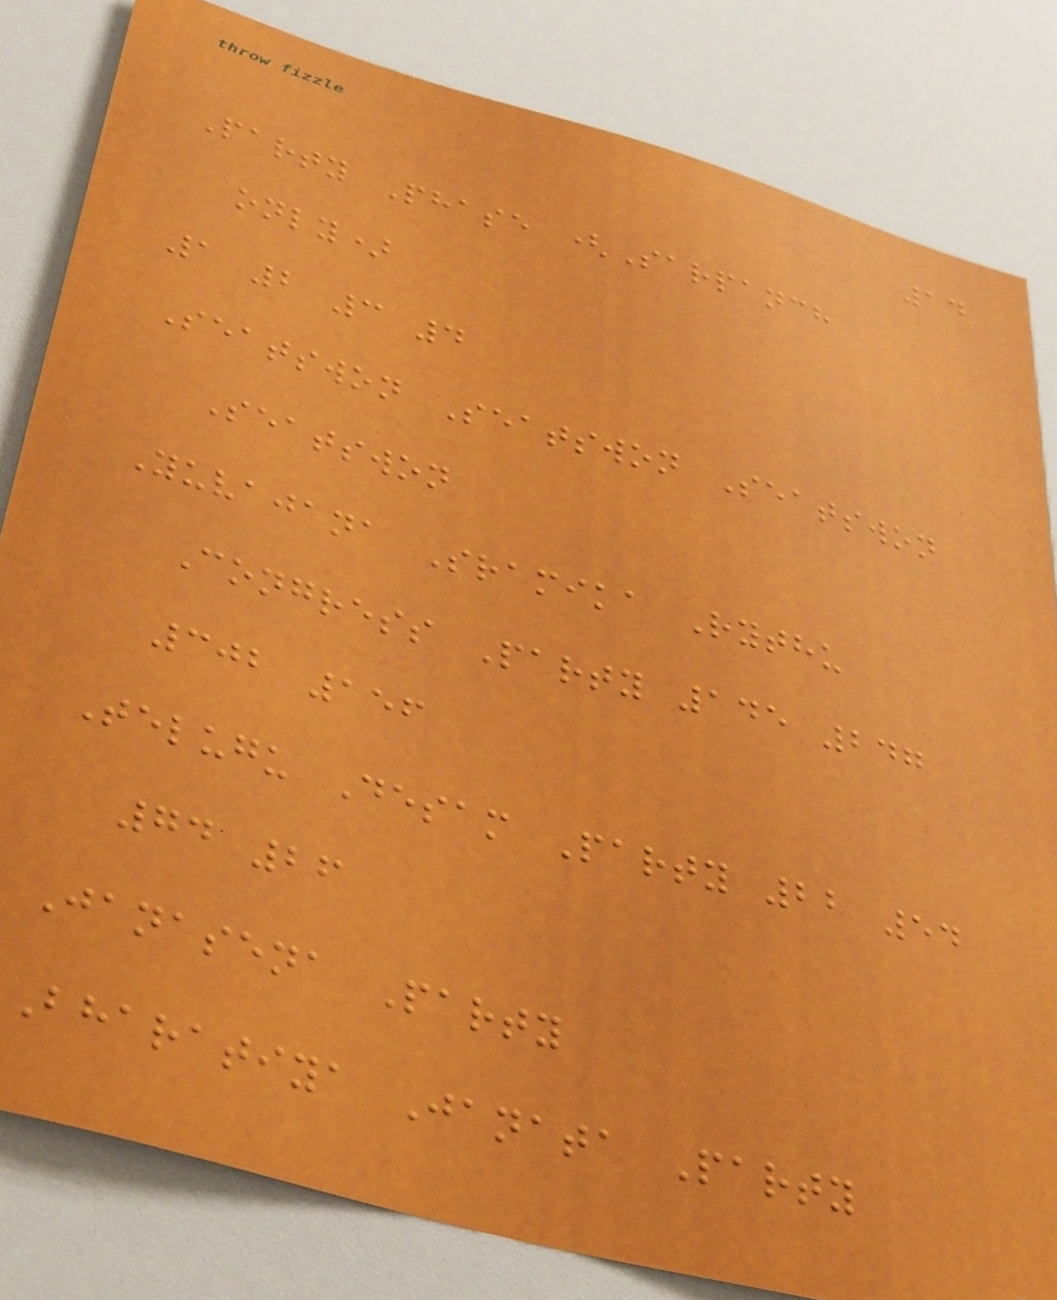14
Party Phase (Sarpanch
only)
1 2 3 4
Seatswon Seatswon Seatswon
Seatswon
Yuvajana Sramika Rythu
Congress Party 145 247
302 156
Telugu Desam Party 22 54
74 26
Janasena Party
Bharatiya Janata Party
